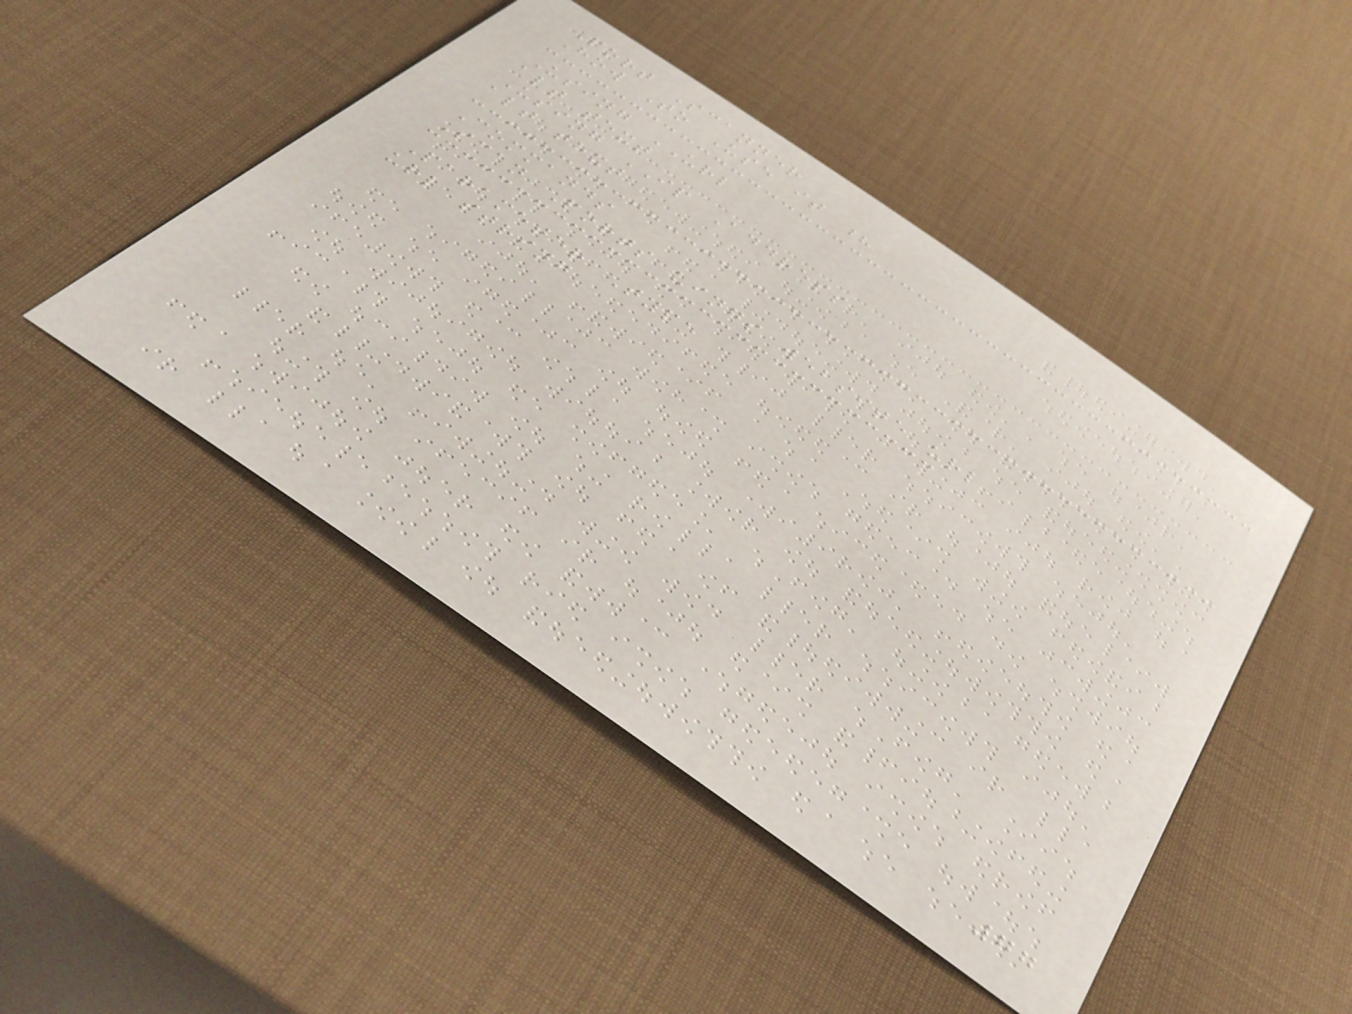Port Scanner
How To Use it ?
Using URL
alt text
Using IP Address
alt text
Commands
Scan Ports uings website url
Parameter Type
url string
77
